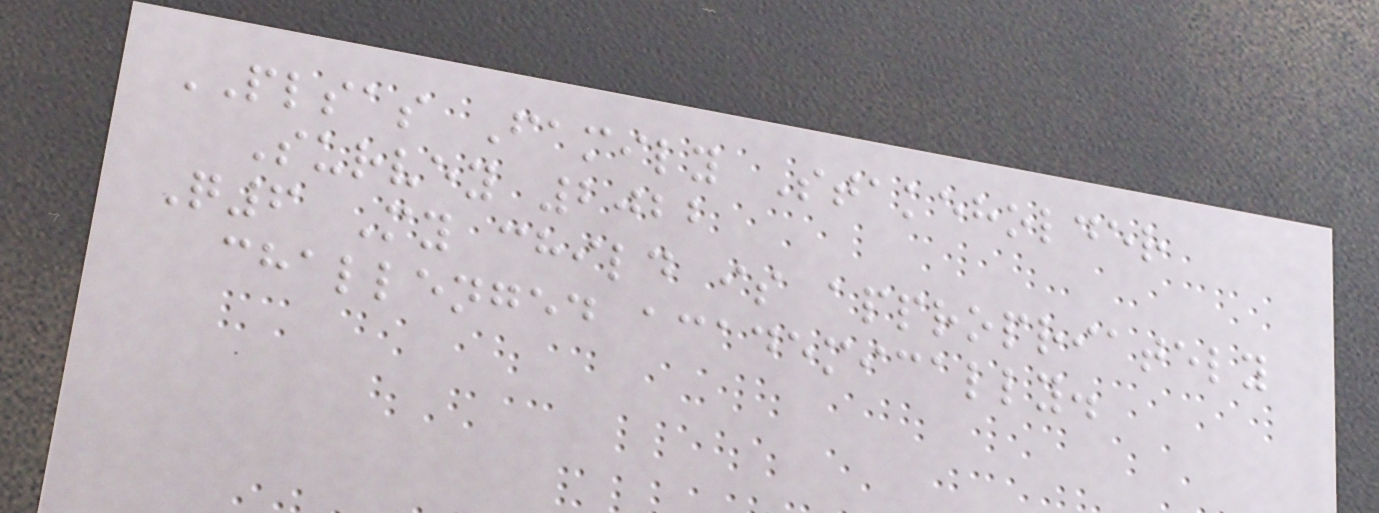PLSAS Family Stakeholder
Survey 2022
Q6 My child is appropriately
challenged academically.
